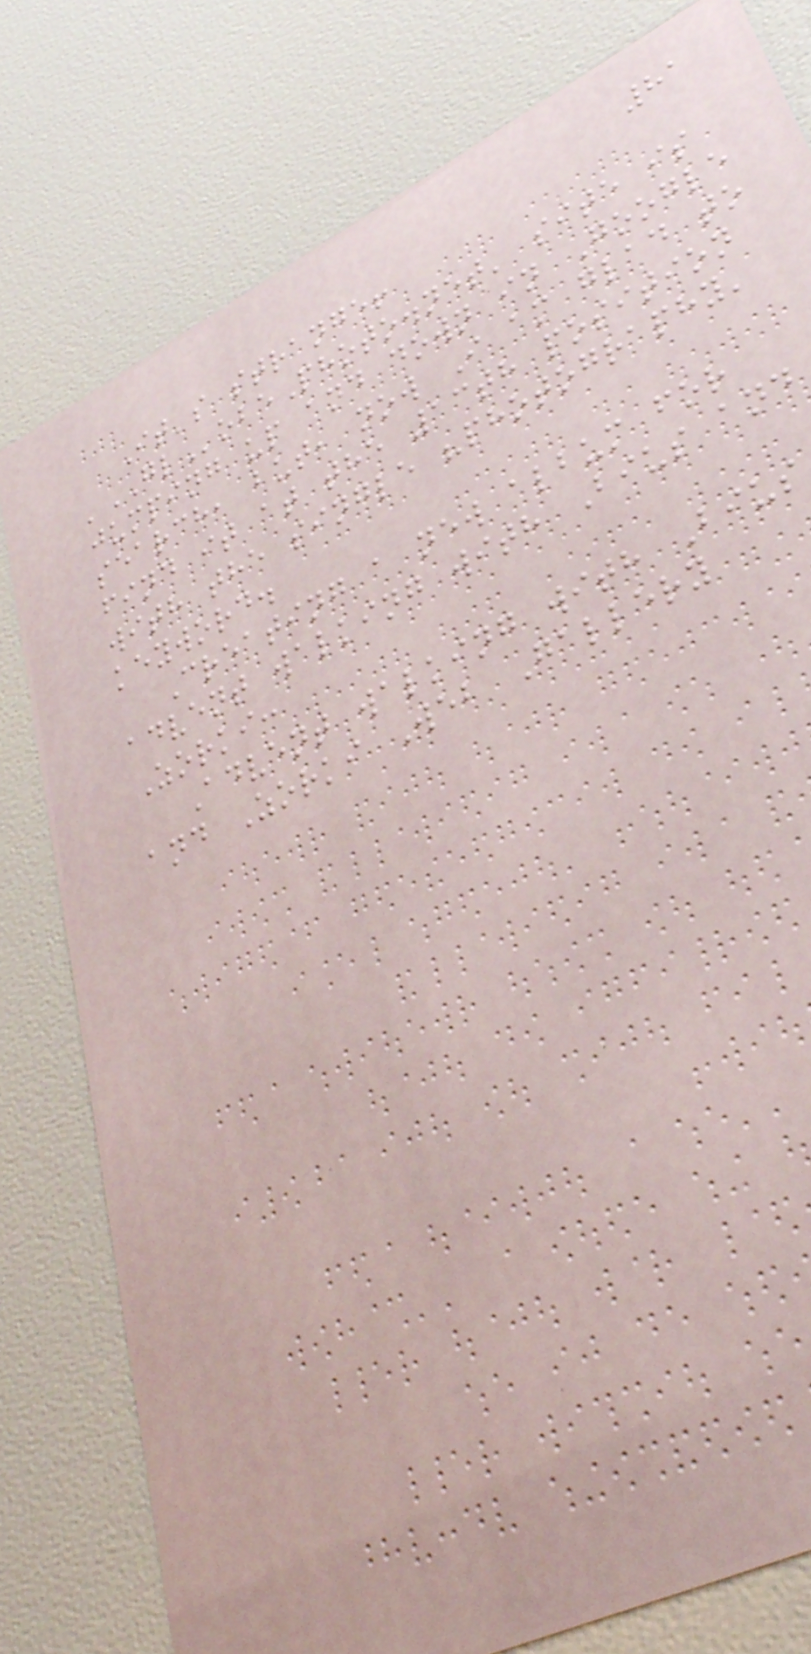81
It's strange!
'GLobePhoto.net' site is
jumping up and down in Google
search, but, now I am glad to
find it at the 13th position
with the single "photography'
keyword.
Creating a new album for
advent walking with Bius and
Zorki:
Advent walking with Bius
and Zorki Web Gallery
